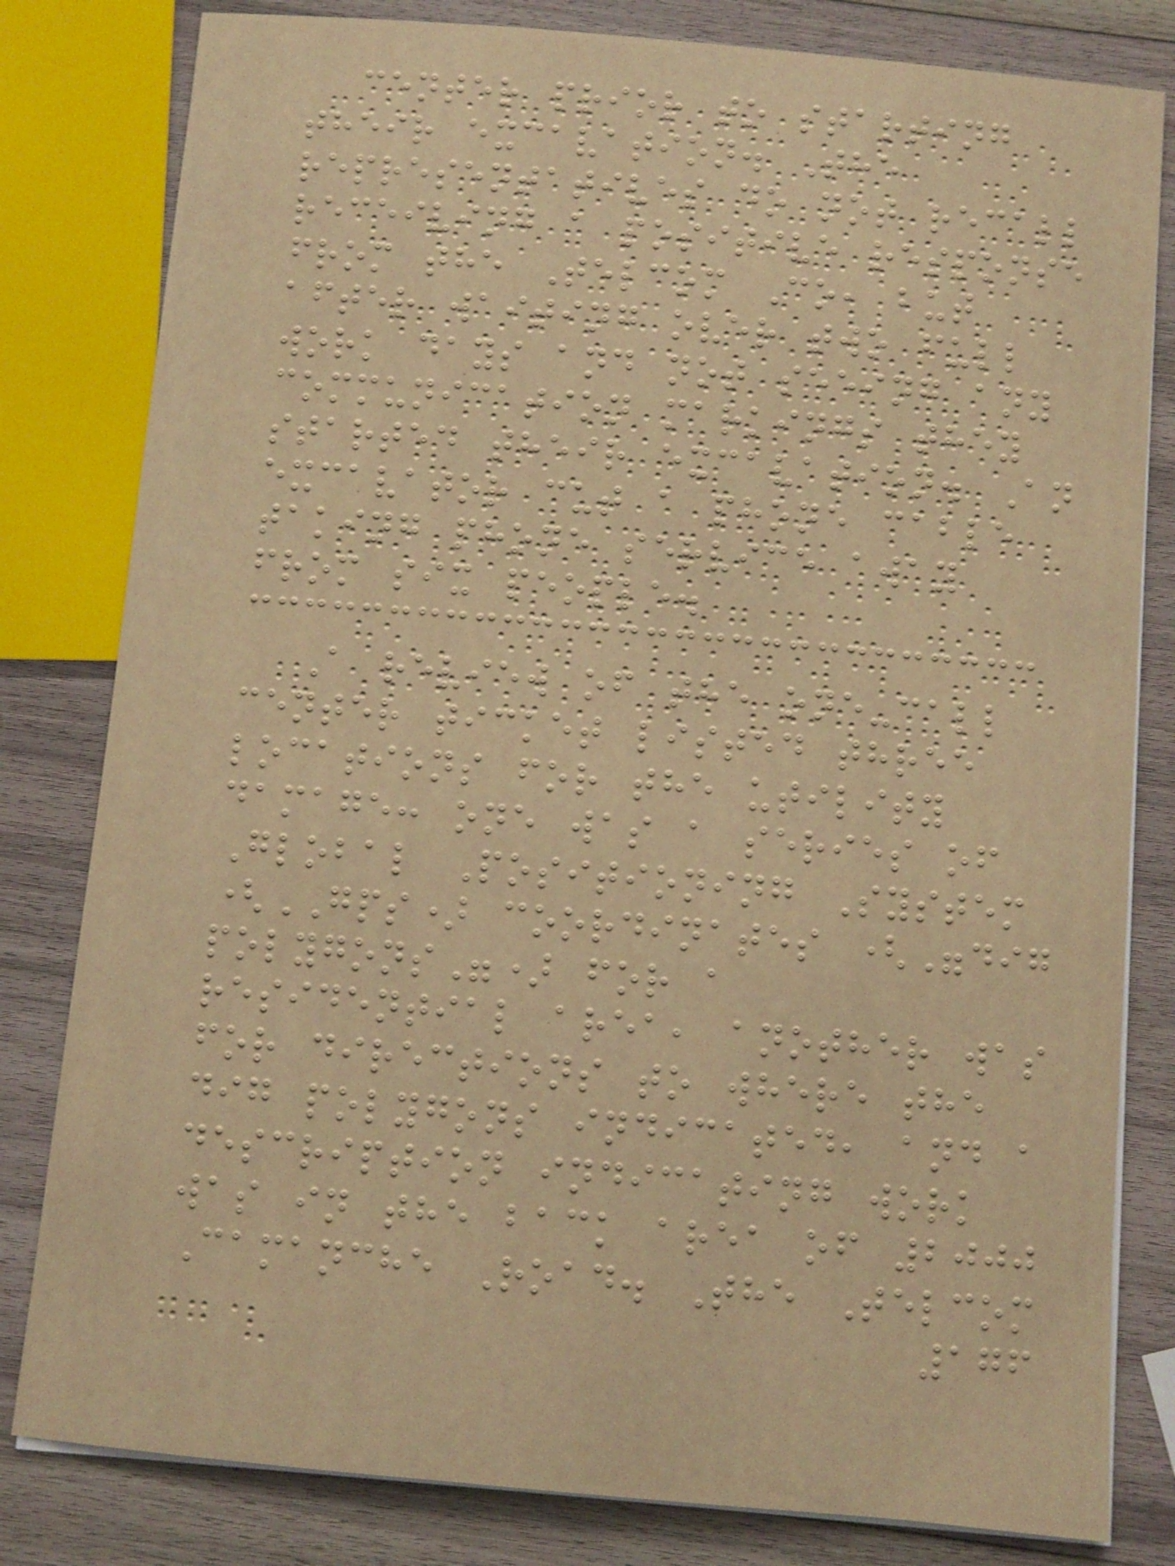center prior to starting
their excavation. The
representatives do not recall
receiving a positive response
from the Telcom Co, but
after waiting over two full
work days and not seeing any
communication markings they
started their excavation. An
excavator cut a phone cable
taking phone service away
from six people.
A review of the one-call
center ticket listed three
locations for the utility
damage: one was a series of
Global Positioning System
(GPS) coordinates ("dig
polygons") for a
residential area, another was
for directions to where the
dig polygons indicated, and a
description indicating work
was in the back area of 2000
Camanche Road. The Telcom
176
